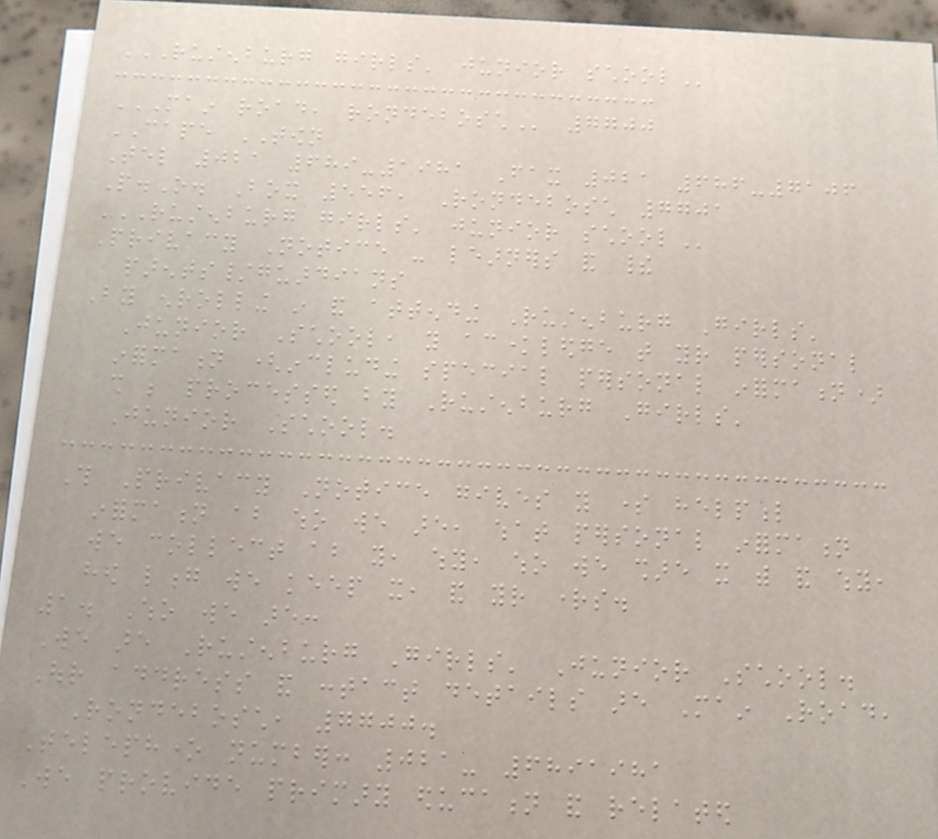RUSTENBURG GIRLS' JUNIOR SCHOOL
MAIN ROAD, RONDEBOSCH 7700
CAPE TOWN
Tel 021 689-1981 Fax 021 686-7106
P.O. Box 556, Rondebosch 7701
RUSTENBURG GIRLS' JUNIOR SCHOOL
Privacy Notice - learners and their
parents/guardians
By enrolling in and attending Rustenburg Girls'
Junior School, you acknowledge that your personal
information (including special personal information)
shall be processed by Rustenburg Girls'
Junior School.
This Privacy Notice gives you some helpful
information about who we are, what personal information
we collect about you, why, who we share it with and why,
how long we keep it, and your rights.
1. Who we are:
We are Rustenburg Girls' Junior School.
Our address and contact details are Main Road,
Rondebosch, 7700.
Telephone number: 021- 6891981
We provide primary education and related
